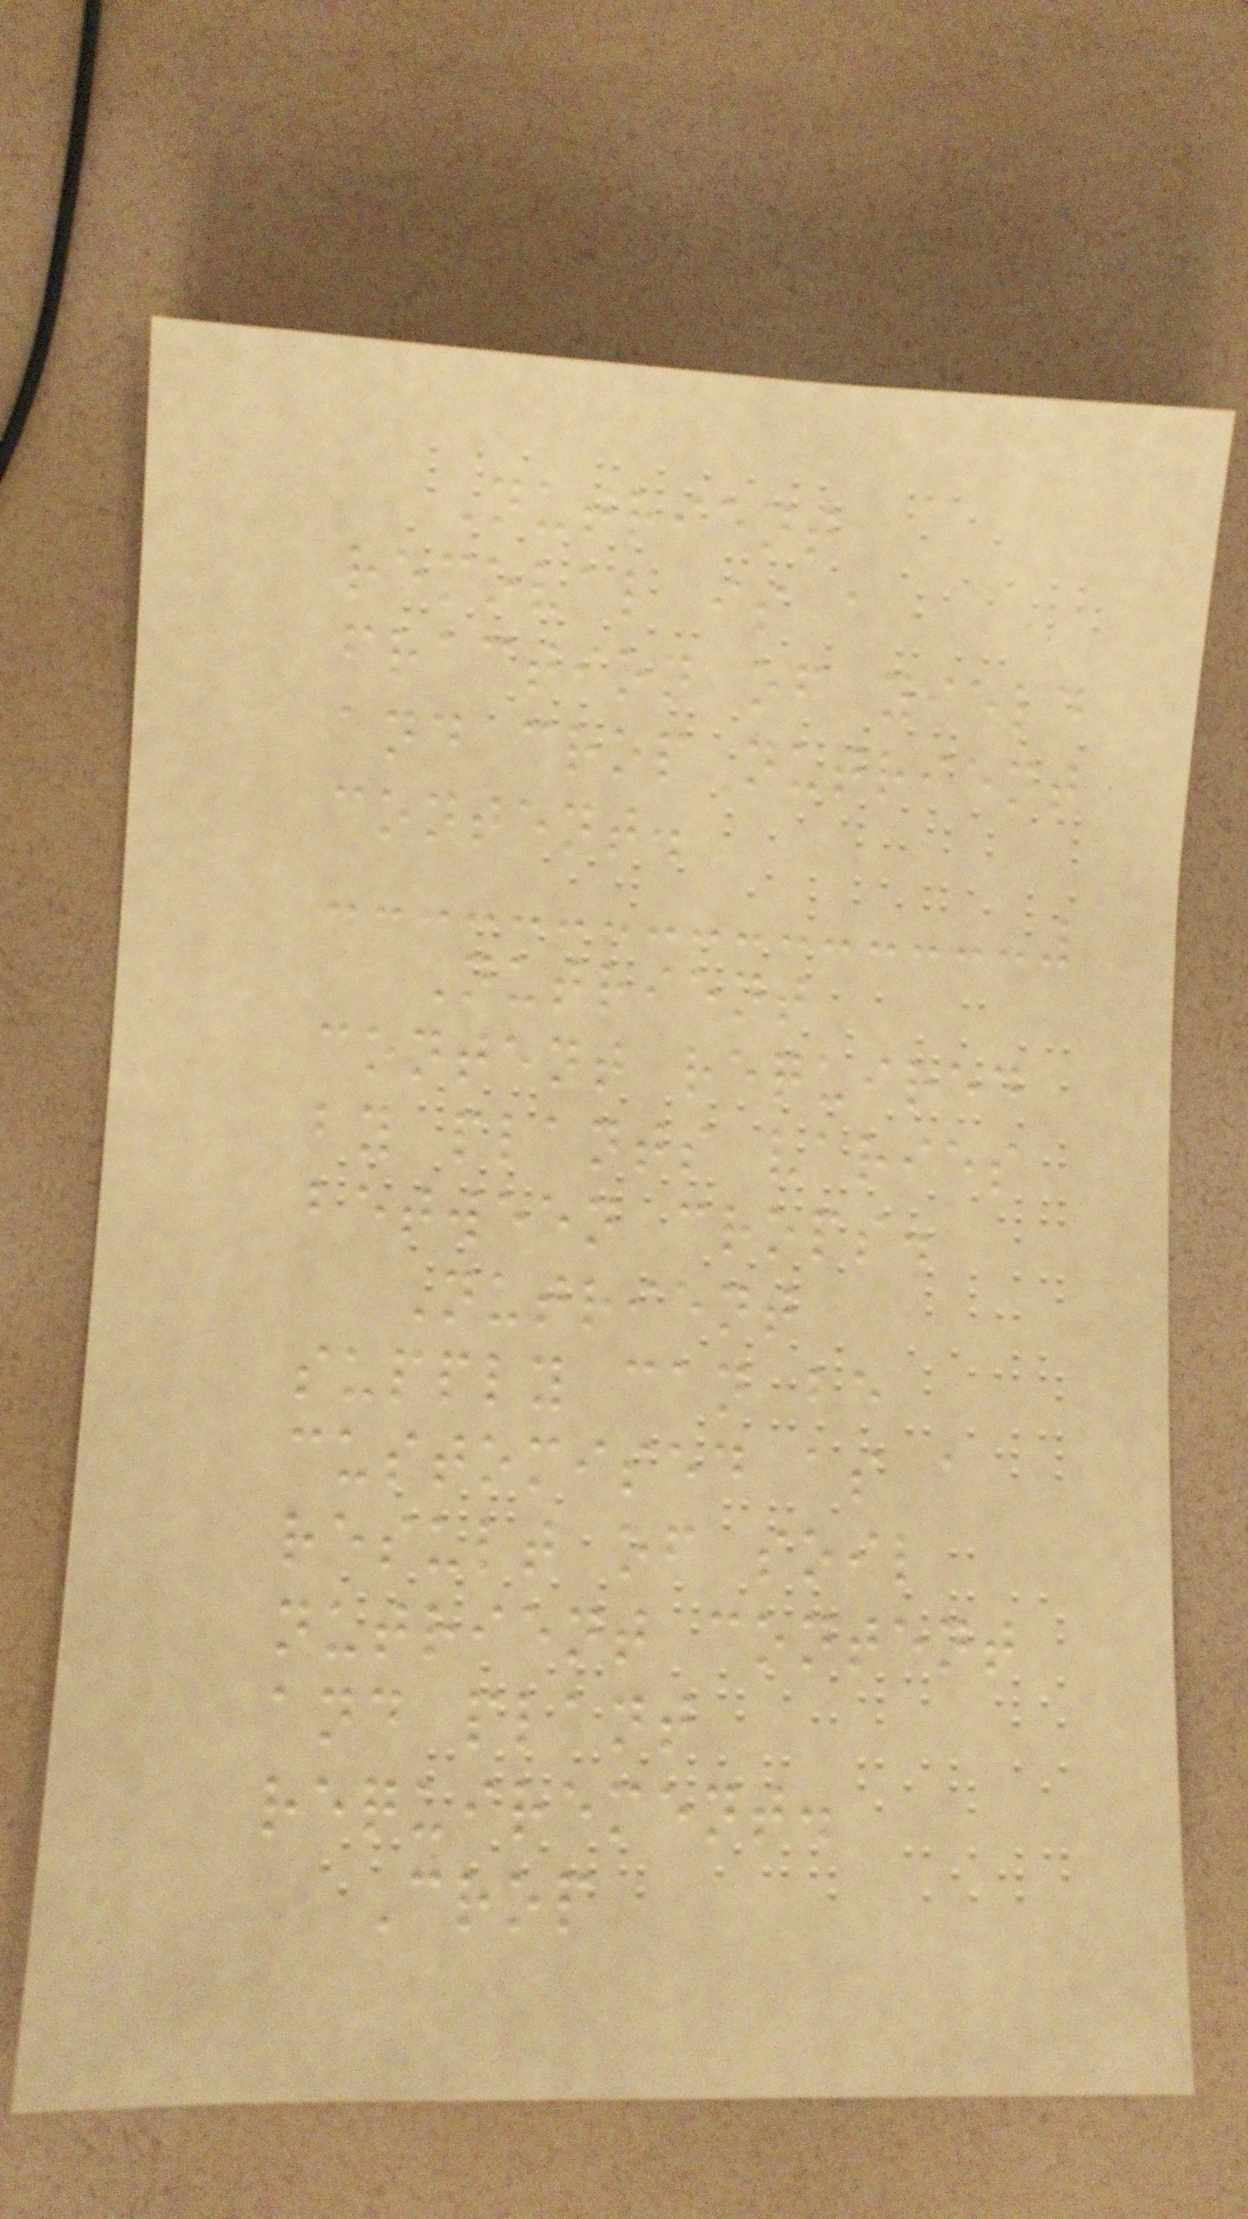Nutrient
removal is a
fraction of yield
and crop nutrient
content.
Nutrient
content required
by plants varies
between crops.
Nutrient
supply can be
customised as a
result of soil
nutrient content
and plant
requirement.
Crop
